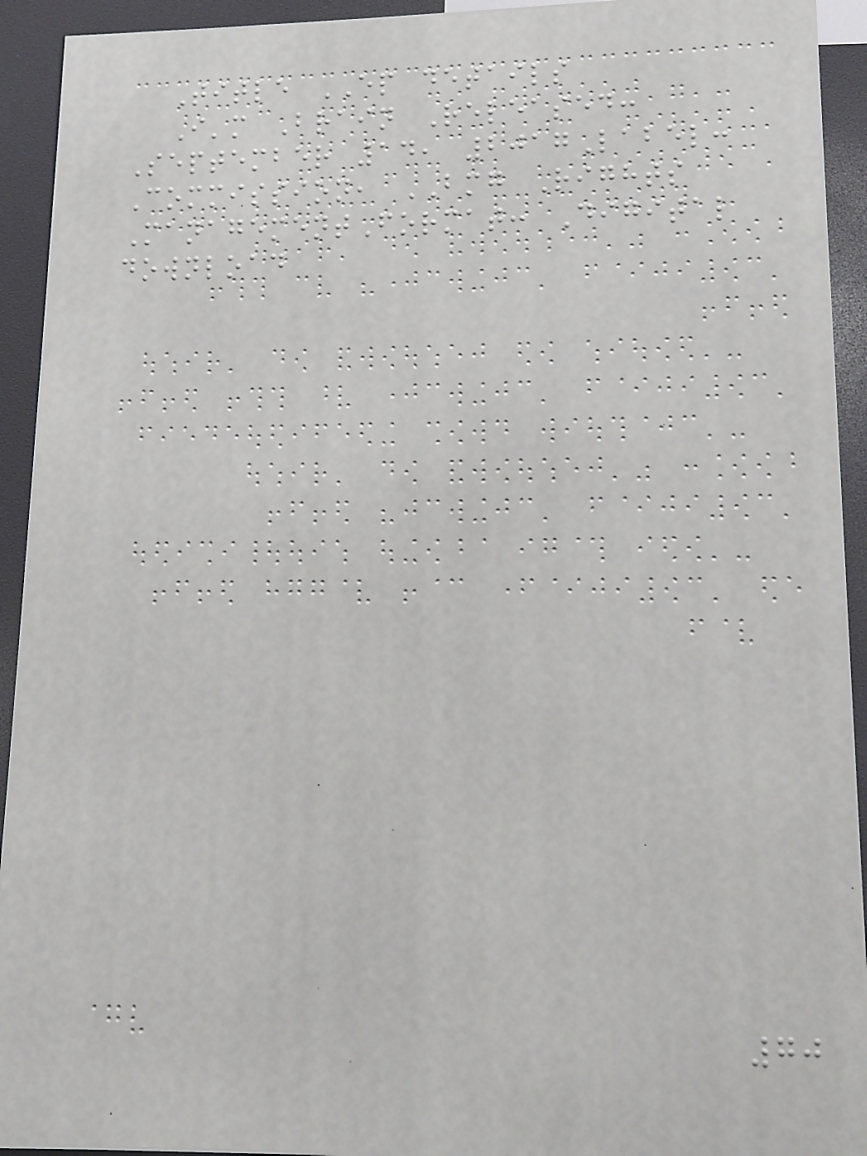Title EP details
I'm Brain Released:
September 14, 2017Label:
Commission, BMG Rights
ManagementFormat: Digital
download
70
